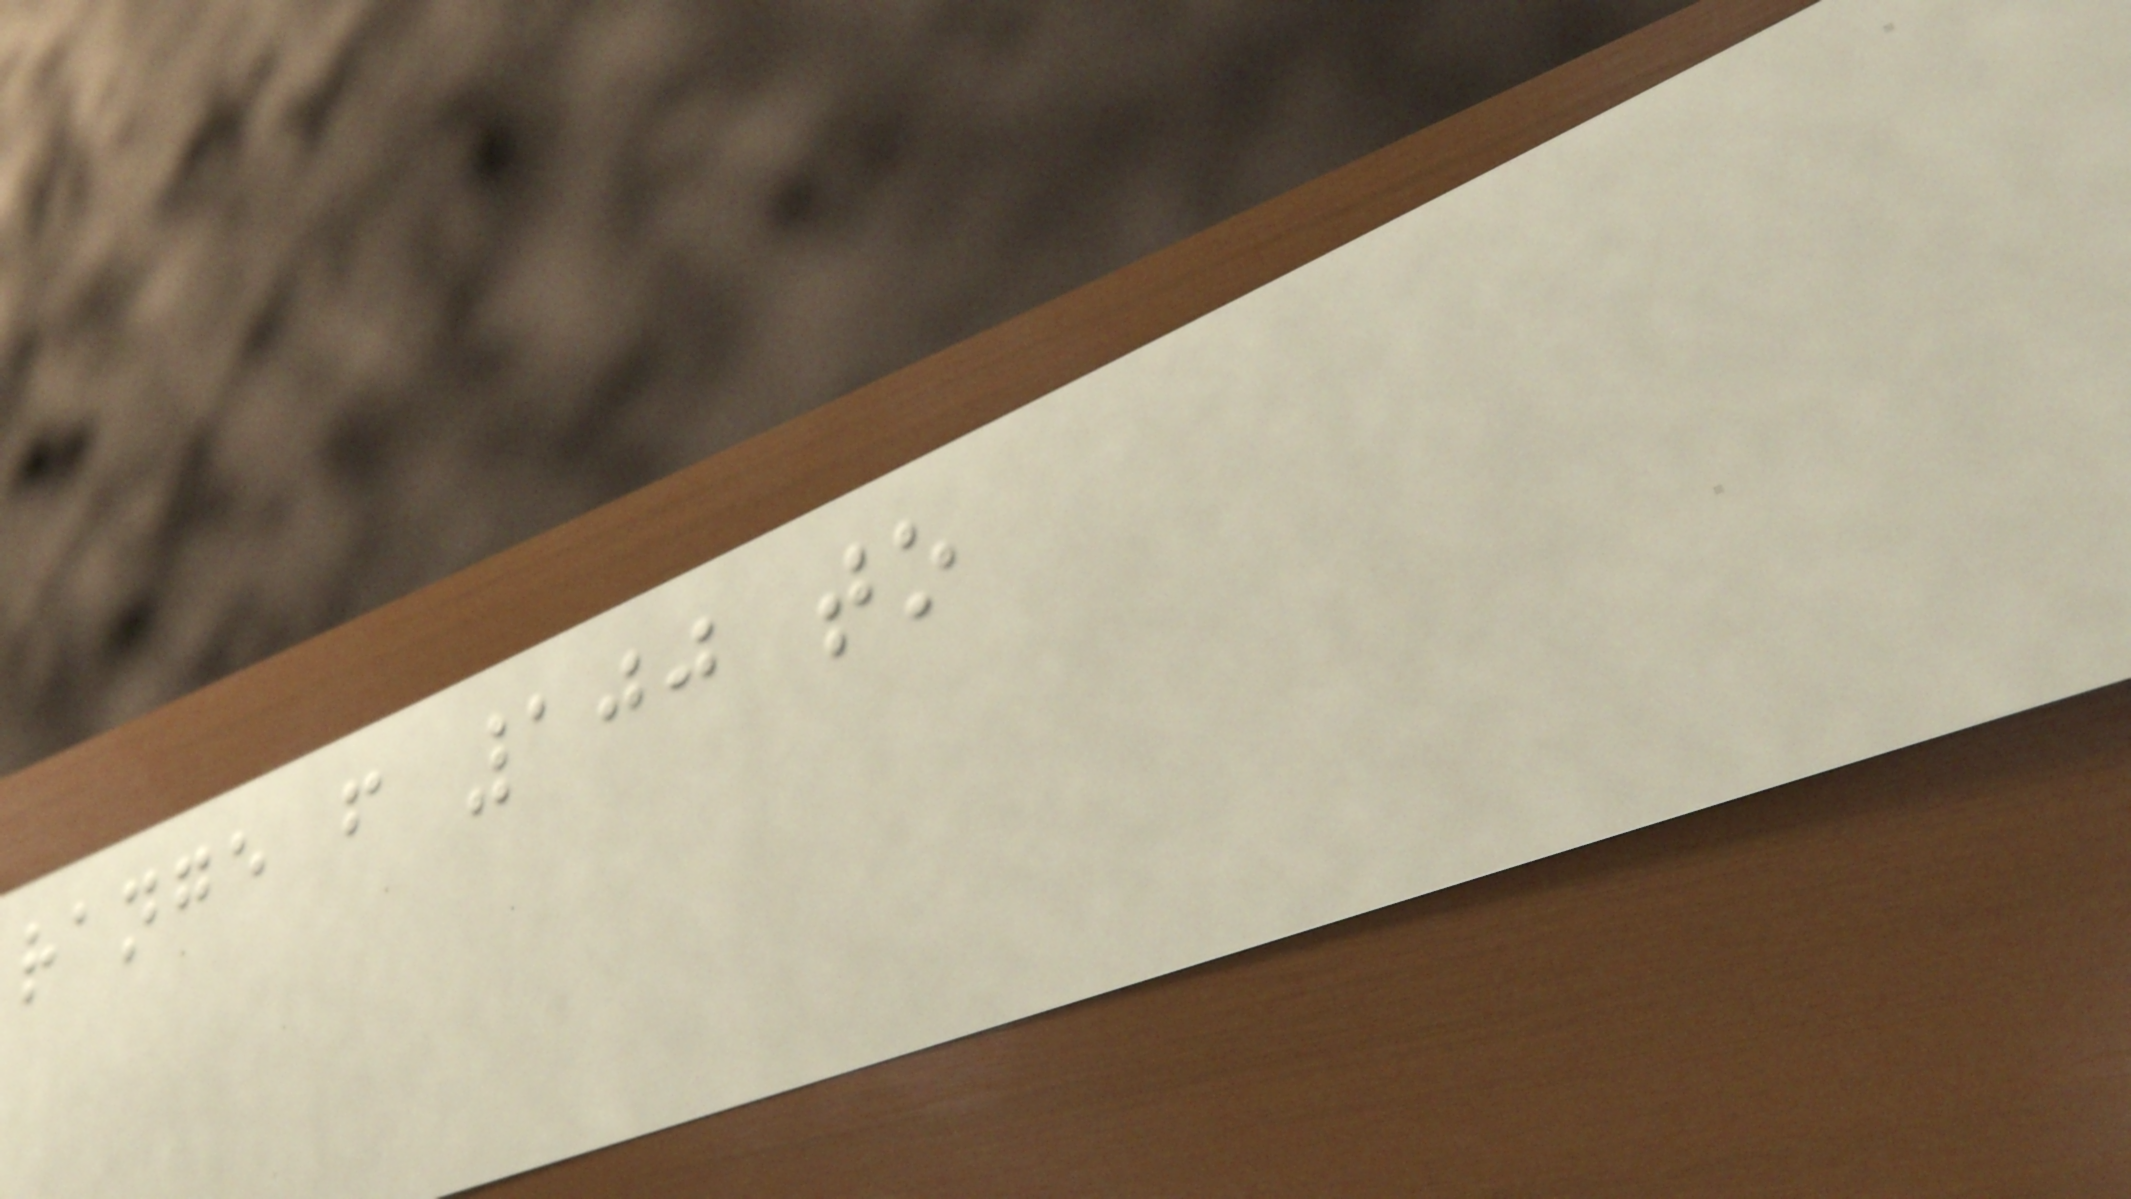range from 100 to
